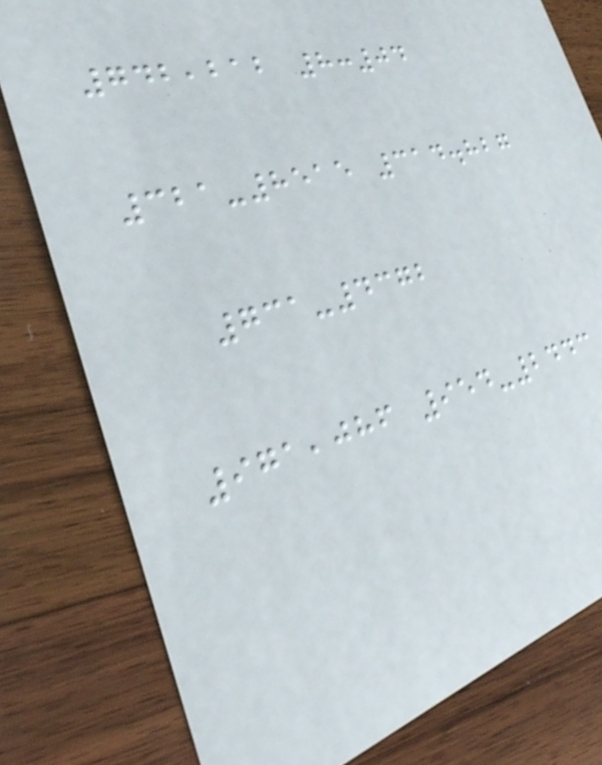742,212 8:04
321-8515 314.827
731-4372
971,086 954-2443
